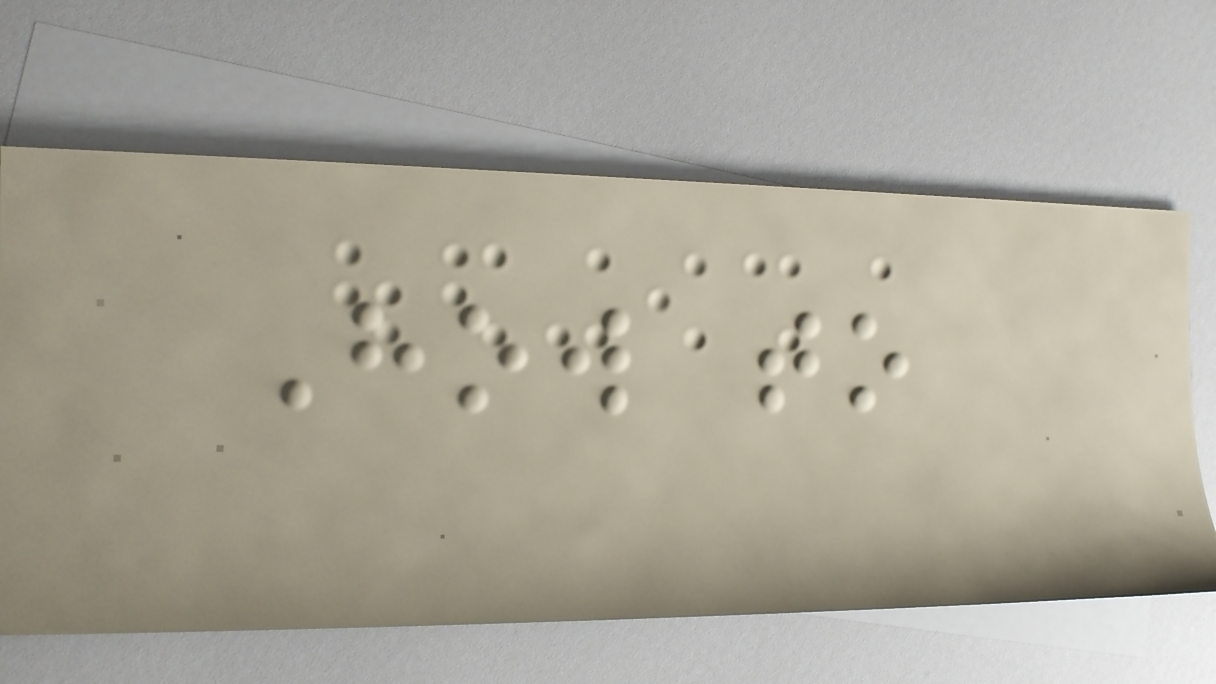How to
